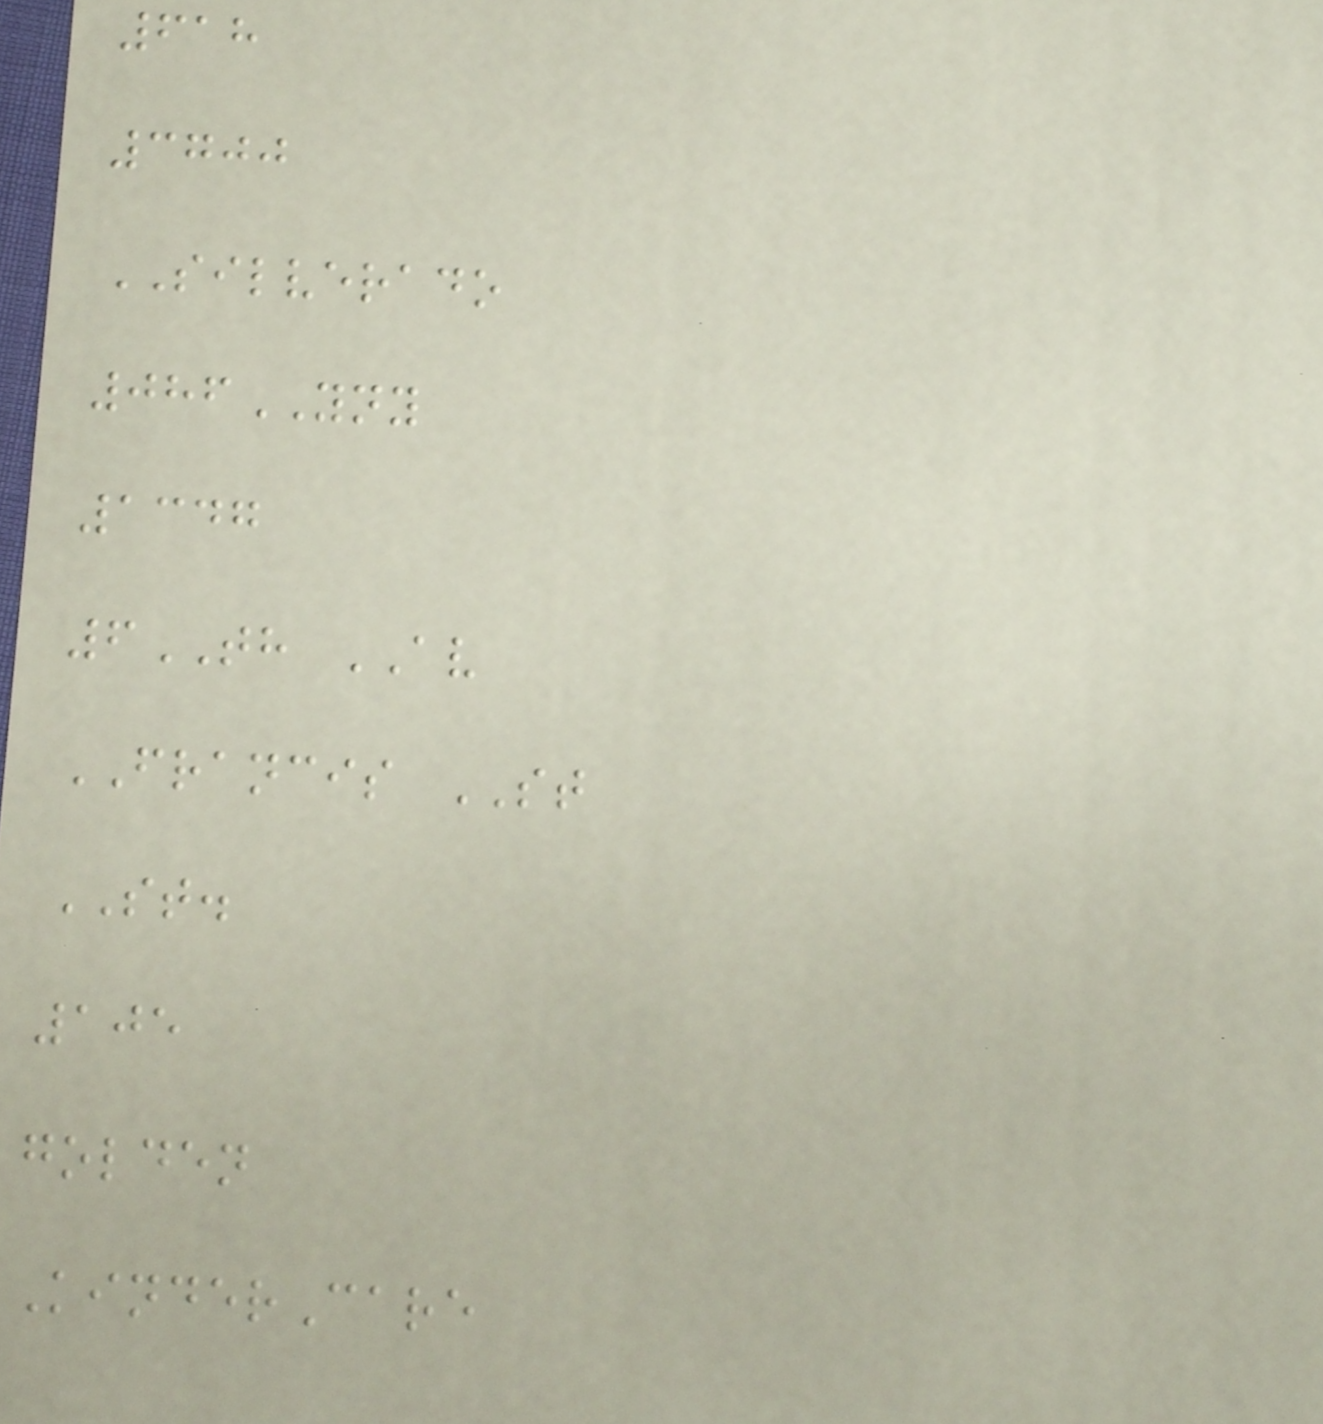618
3700
SILVERADO
086YNY
1347
6TH AV
FRANCIS ST
ST.
105
golden
KinderCare
